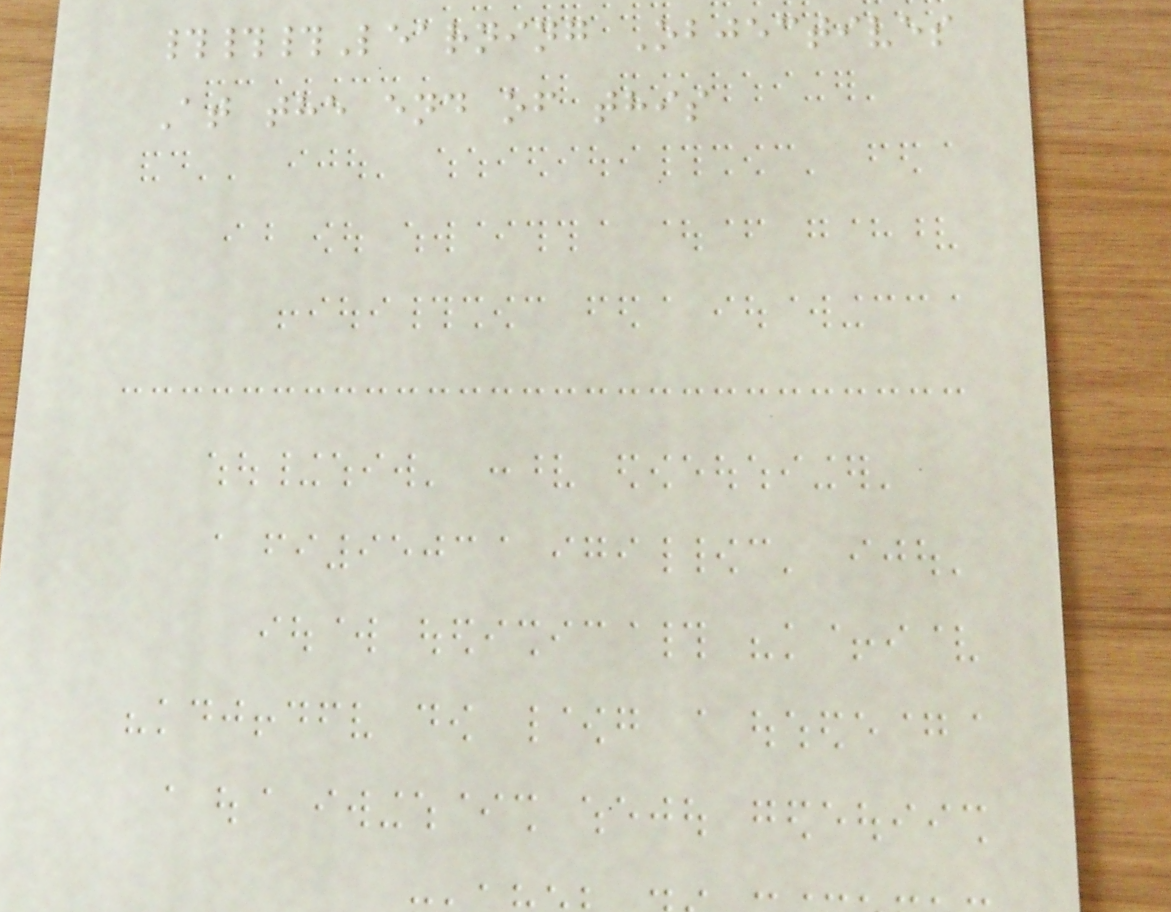###Learning Objectives
At the end of this
